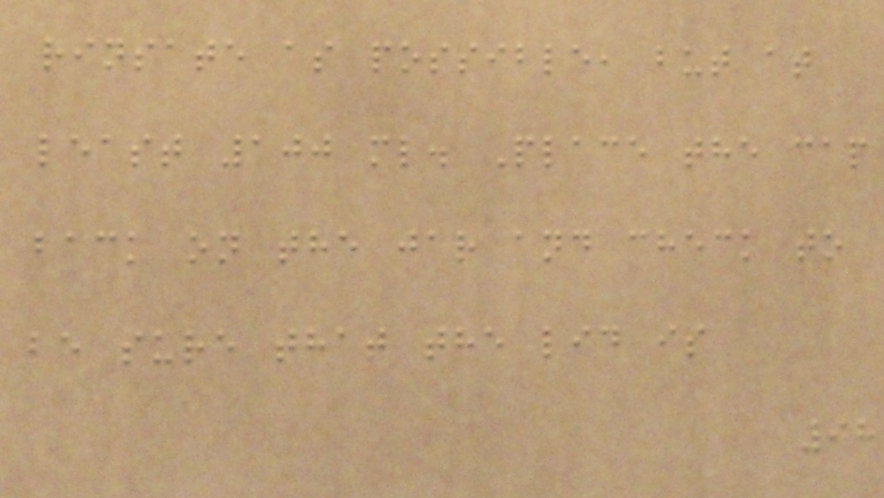rinsate as possible, but at
least 100 ml. Place the cap
back on the jar and check to
be sure that the lid is
98
